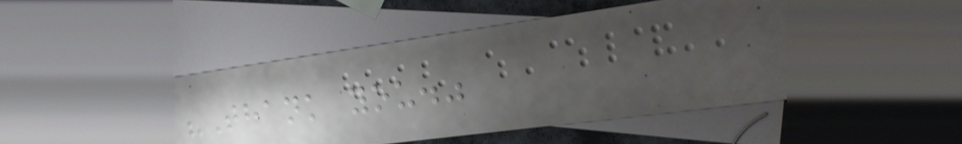"Thank you."
